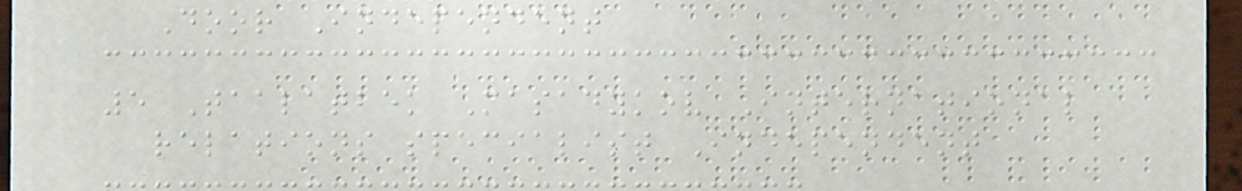Door Independent
5 Taalatbek Masadykov International
relations specialist Independent
